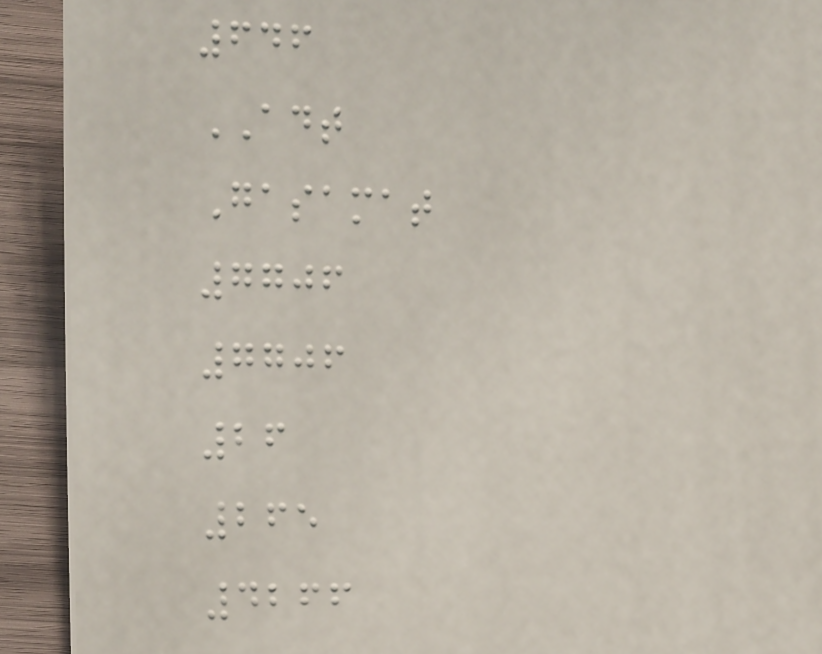646
ADT
Gasamat
7706
7706
26
265
4266
